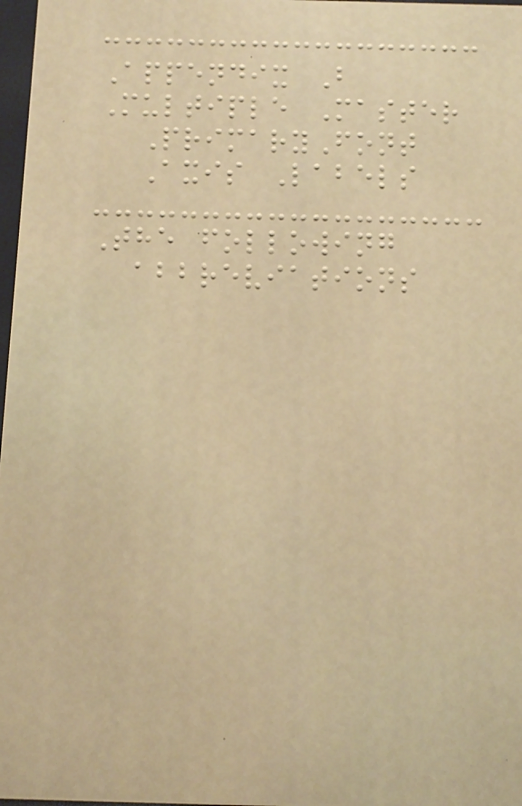Appendix B
Multiple Master
PrimaryFont
Axis Labels
The following
abbreviations
